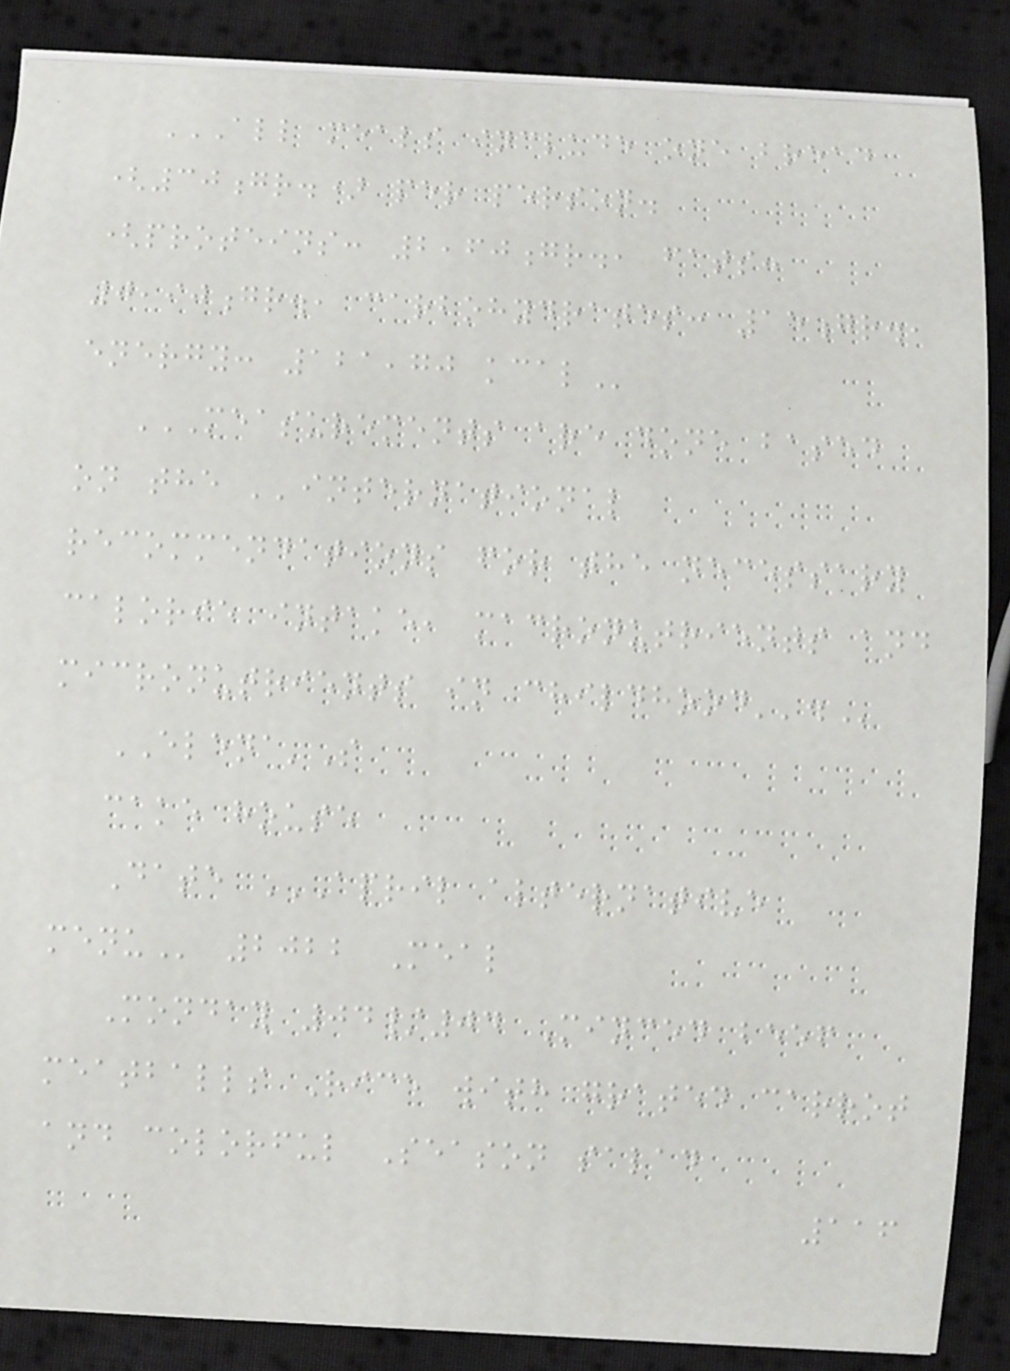ALL MEALS INCLUDE ONE BREAD
(30GR.) PER PERSON.
(PROTEINS: 2,60GR., FATS:
0,90GR., CARBOHYDRATES: 15GR.,
ENERGY: 121,70 KCAL
MEASUREMENTS ARE DONE BASED
ON THE ''INTERNATIONAL
RECOMMENDATIONS FOR THE NECESSARY
CALORIE INTAKE, MACRONUTRIENTS AND
MICRONUTRIENTS IN CHILDHOOD''.
ELENA'S
cake house
Date APRIL ALTERNATIVE
MENU 2022 Meal
Monday 04/04 Minced beef
meatballs Rice with grated carrot
and colorful Season salad
116
